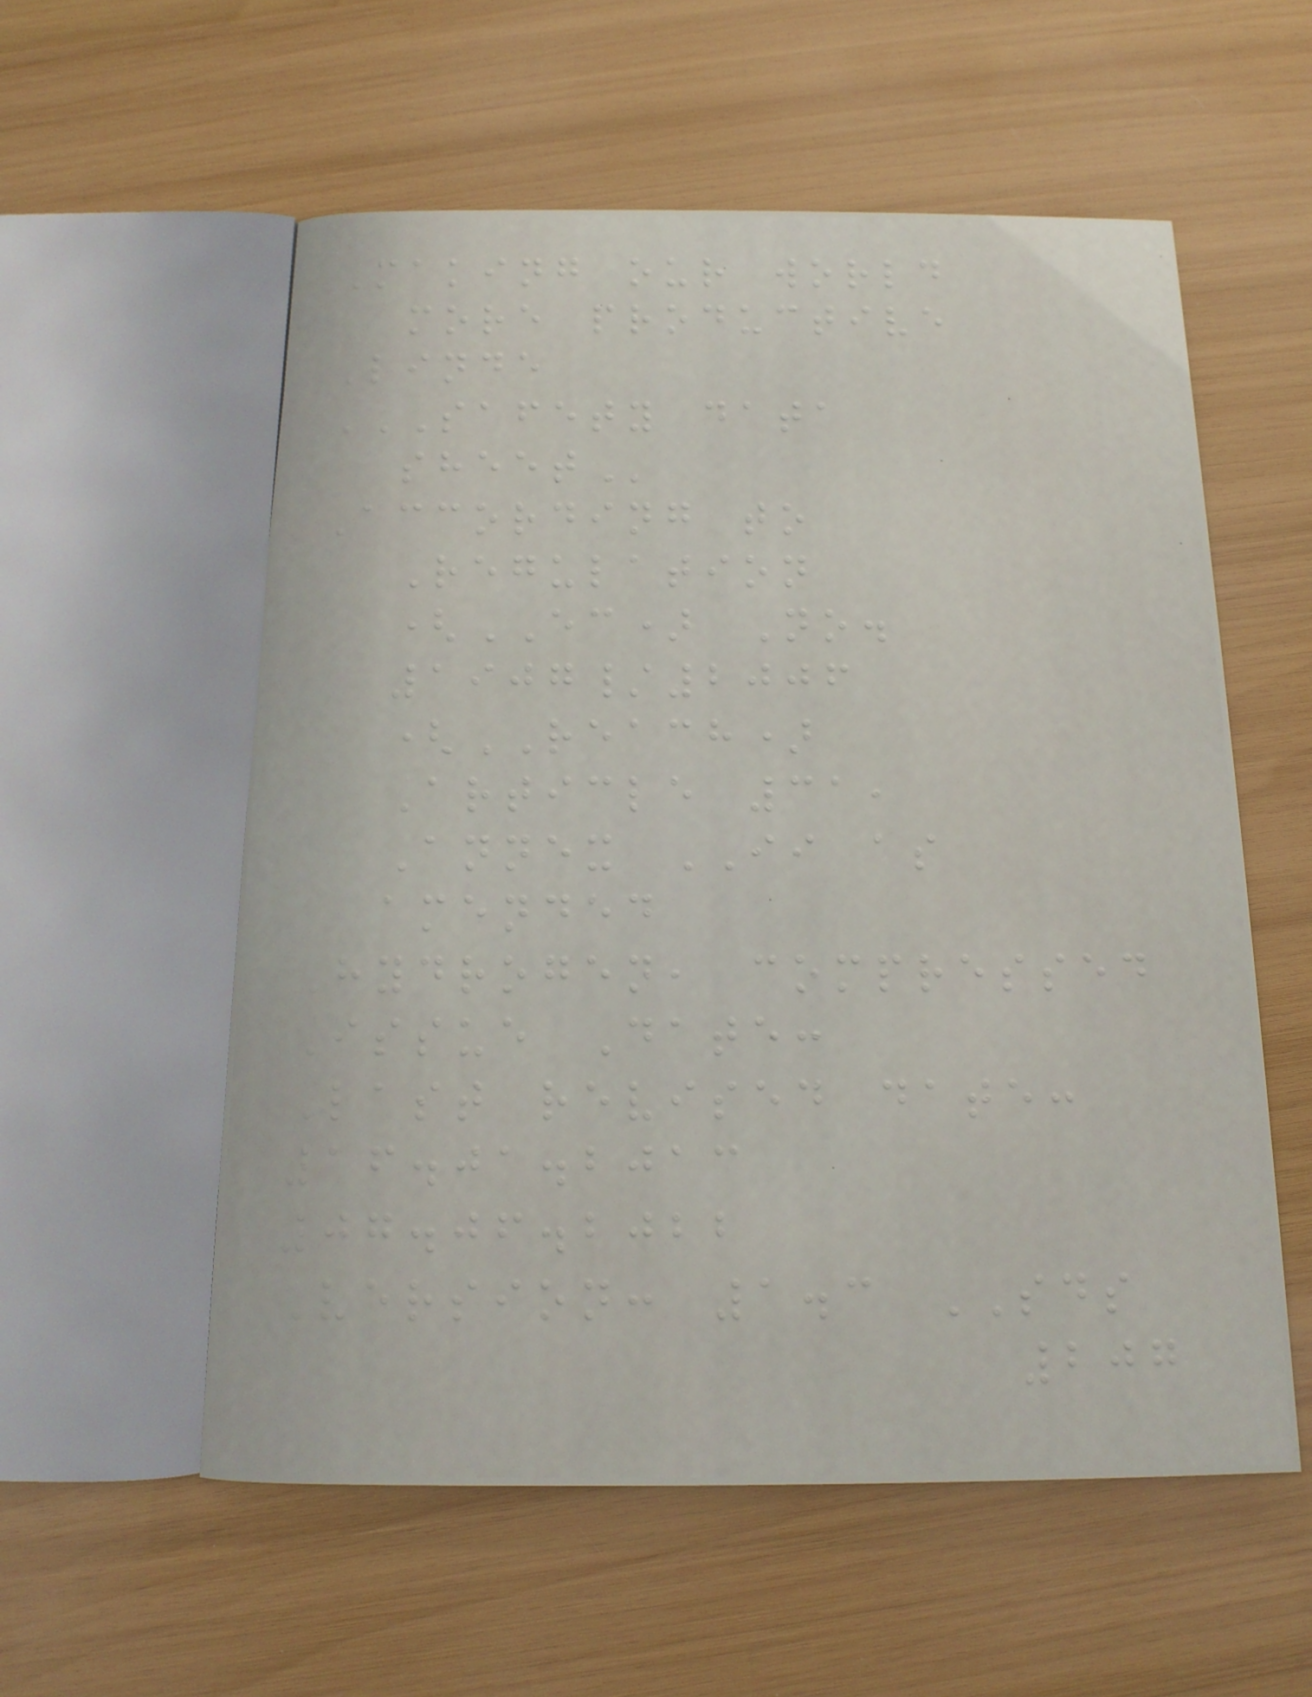Making our world
more productive
Linde
SAFETY DATA
SHEET
According to
Regulation
(EC) No.
1907/2006
(REACH)
Article 31,
Annex II as
amended
Hydrogen, compressed
Issue Date:
Last revised date:
16.01.2013
07.06.2022
Version: 1.3 SDS
207
